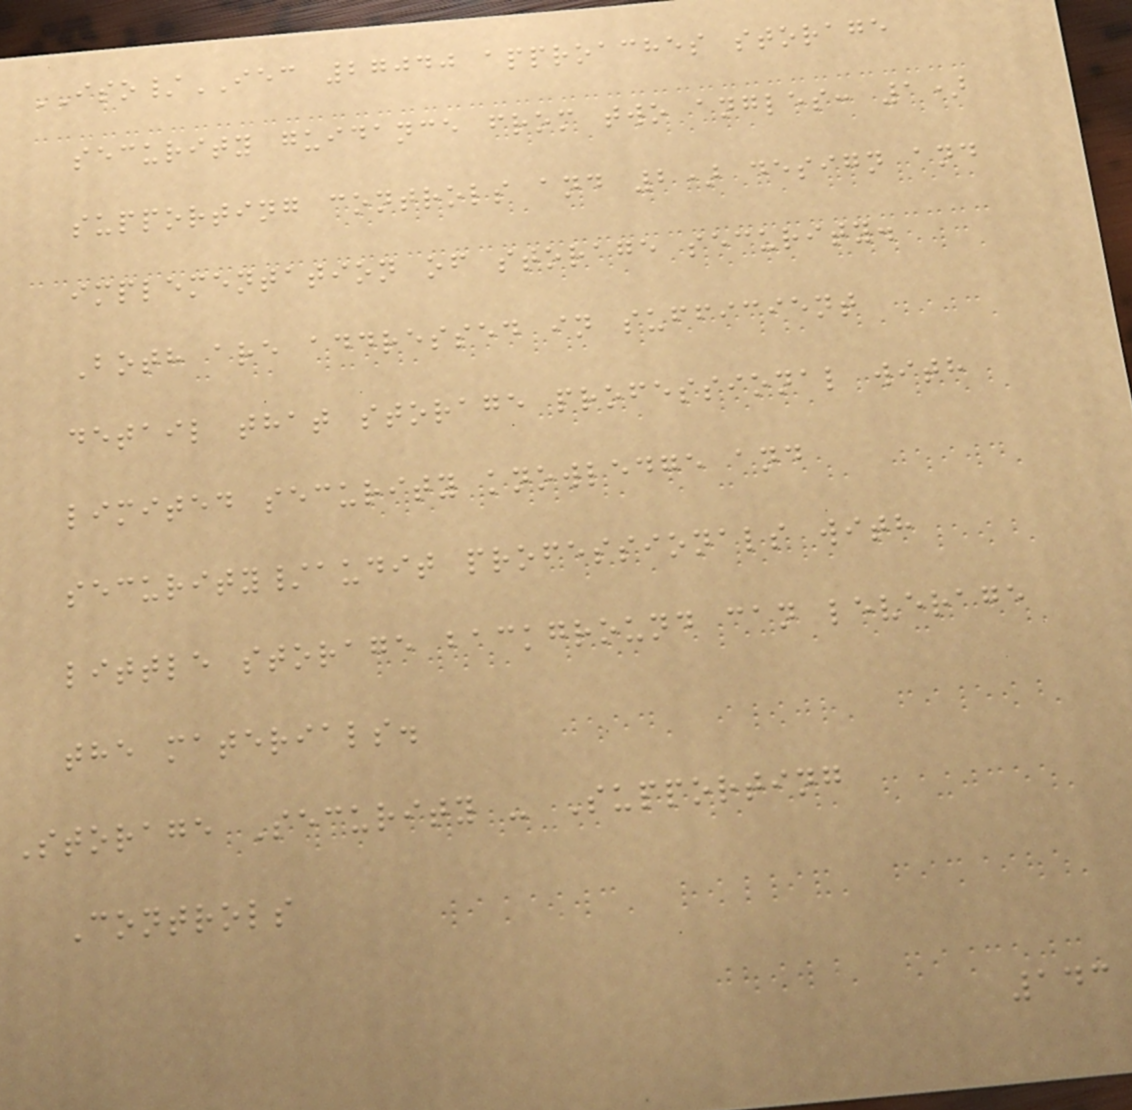ISO/IEC 27040 approaches storage
security guidance from two angles: 1)
supporting controls and 2) design and
implementation of storage security.
Both are addressed in sufficient
detail that storage professional with
limited security knowledge and
security/audit professionals with
little storage background can leverage
the materials.
Storage Security - Supporting
Controls
143
